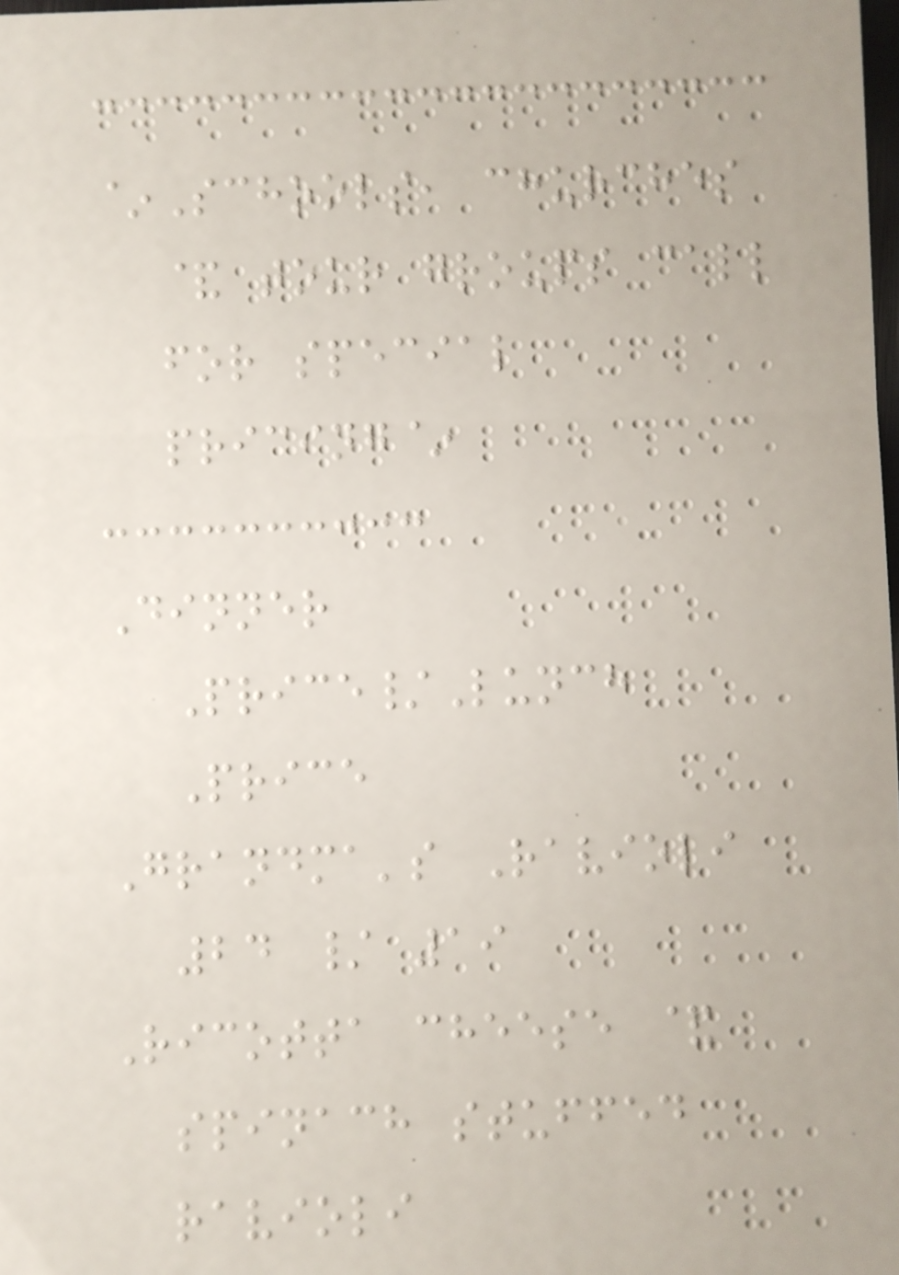~Schools, churches
& tour groups call
for special
pricing~
Dinner
Price/Lunch
Price
Grandma's Ravioli
24 / 19
Ricotta cheese &
spinach stuffed
ravioli
